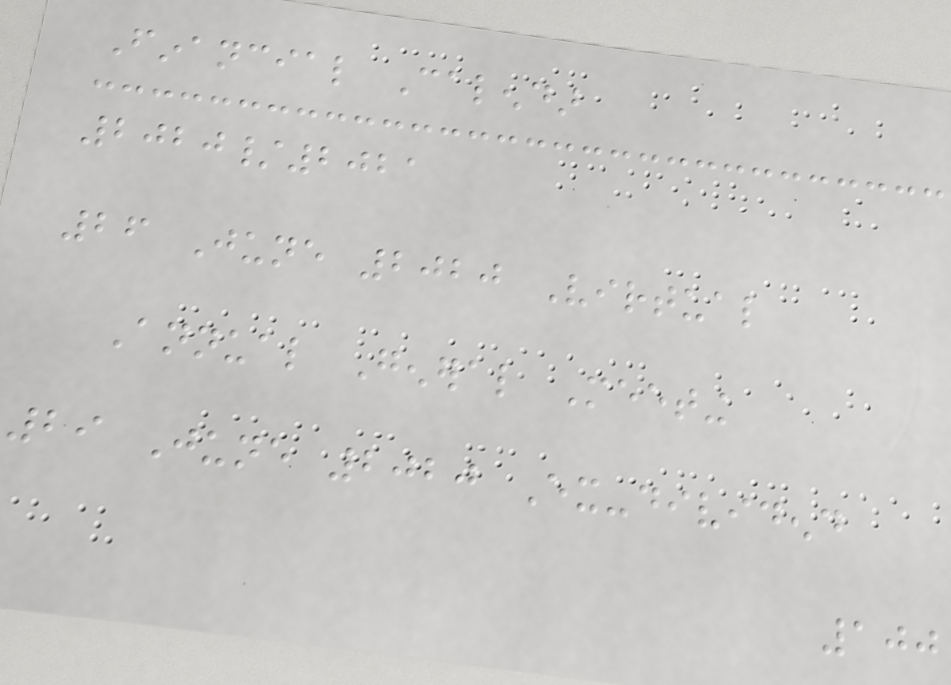Financial Calendar
2020/2021
26 June 2020 Virtual
Annual General Meeting
29 June 2020 Ex-dividend
100
